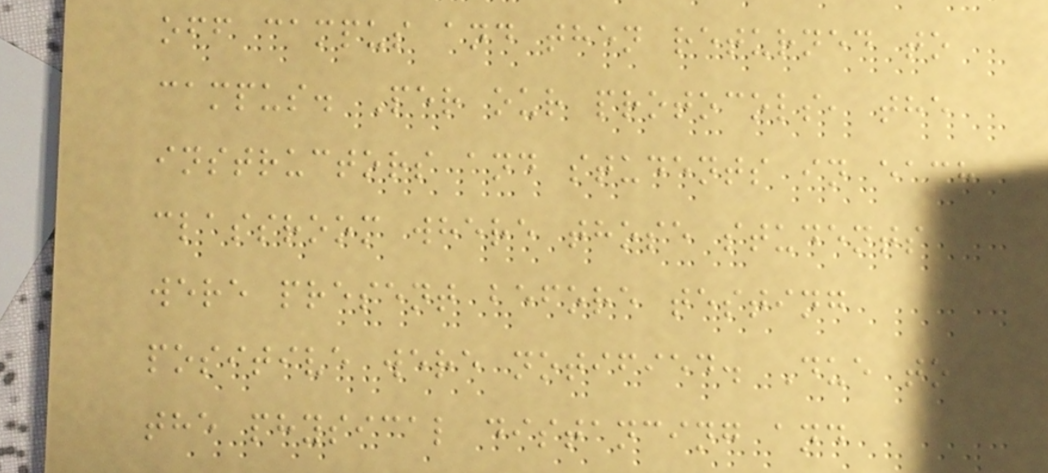off campus and then returned to
campus. Per our protocols, the
instructors and students in each
classroom where those students
were present before testing
positive were notified. Due to
the physical distancing and
